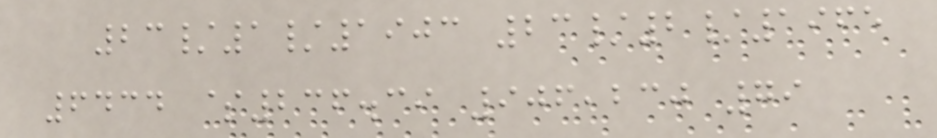23/1/1903 23/2/1965
6434 $236.39 906,230 79
